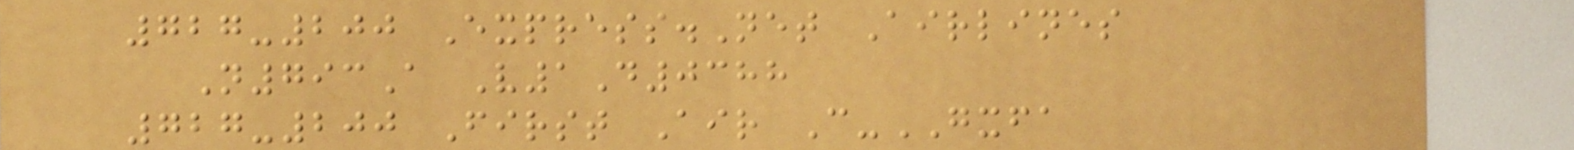727-200 Express.Net Airlines
N793A V1D0388
727-200 First Air C-GXFA
